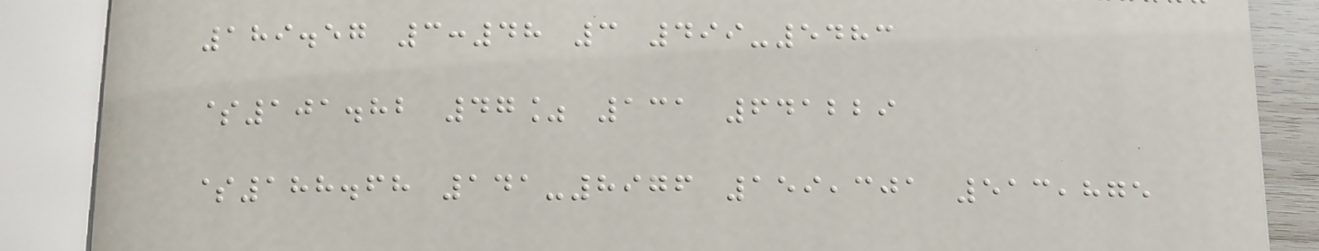189.57 3:48 3 499-5483
$101.82 47% 131 641229
$188.68 141-8976 159,301 513,875
